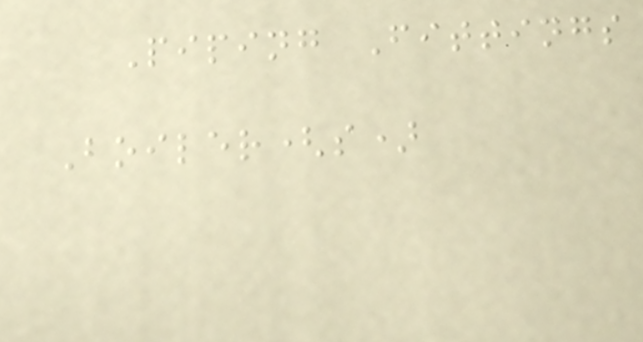Piping Fittings
Boiler(s)
